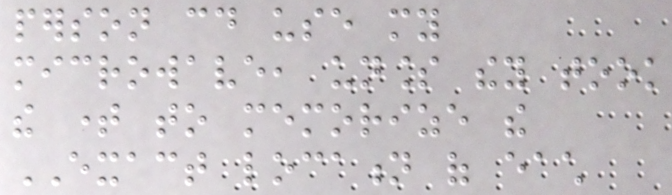person could use my
microwave, unless they took
the time to memorize the
EXACT location of each
